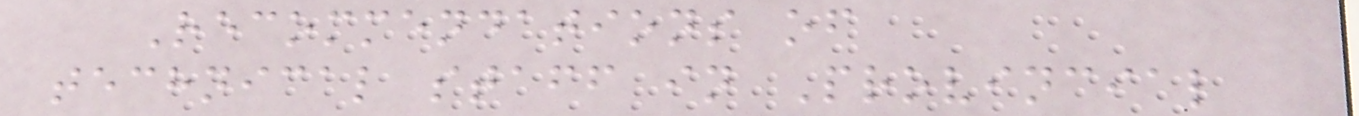Recommendations of
technical staff in Provincial
